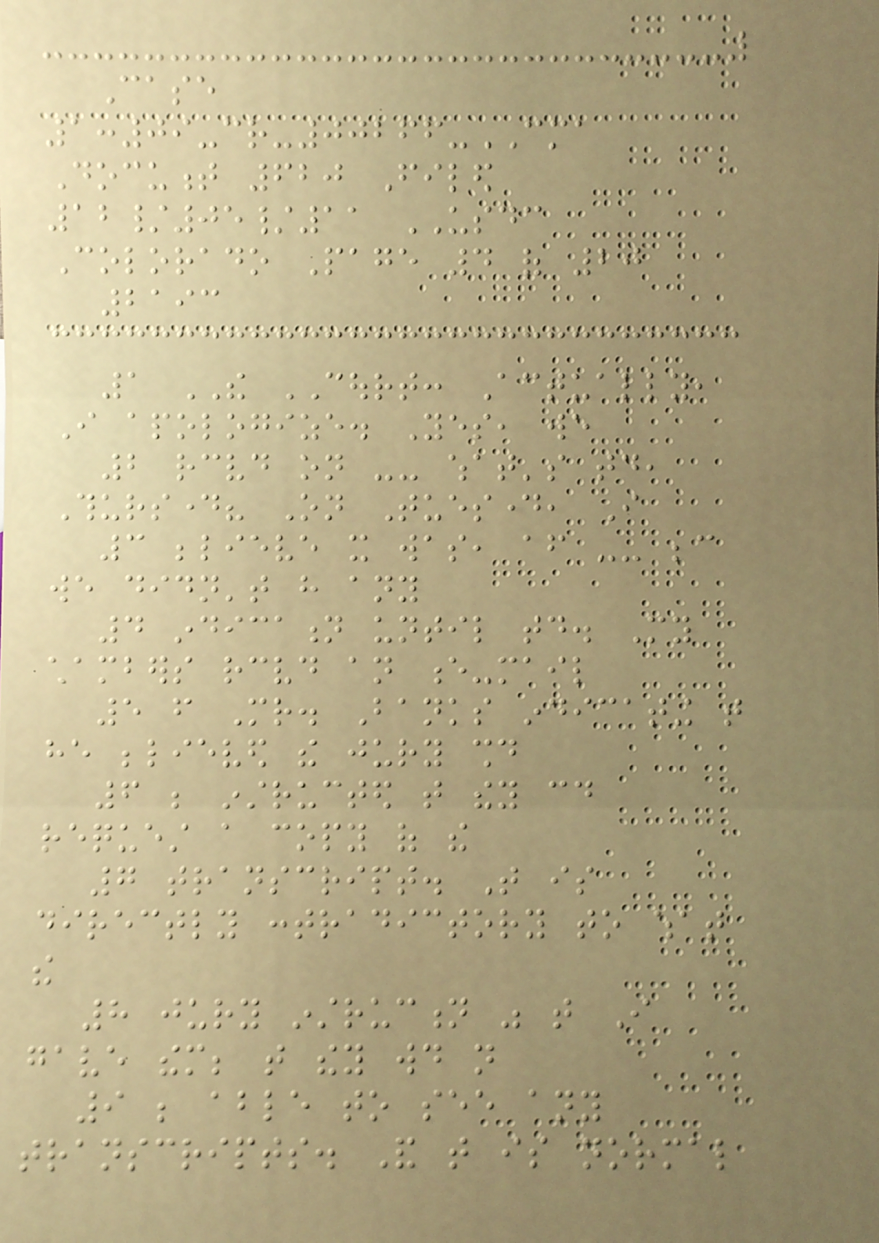Case
1:09-cr-00266-CMA
Document 620 Filed
12/05/11 USDC
Colorado Page 4 of 20
2193
1 THE COURT: Actually,
I apologize. Yes, we
2 received on -- what's today,
Thursday? On Tuesday, I
3 believe it was, after -- because
we didn't have any
4 indication until today. My
chambers received an e-mail
5 from Mr. Banks indicating that
he believed the jury should
6 be instructed that they could
request a copy of the
7 transcript. That is
directly contradictory to what
the
8 jury instruction was that I
gave them; that they would not
9 be able to see any
transcripts. And that is normal
